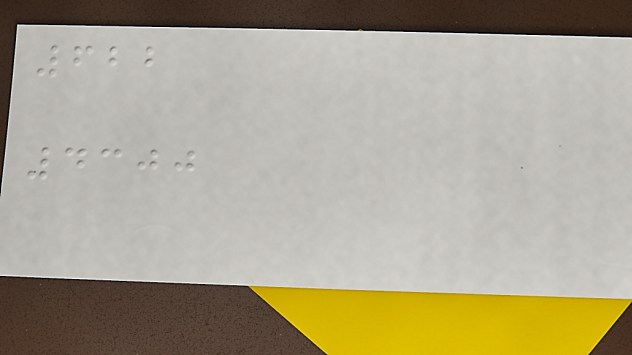622
4300
